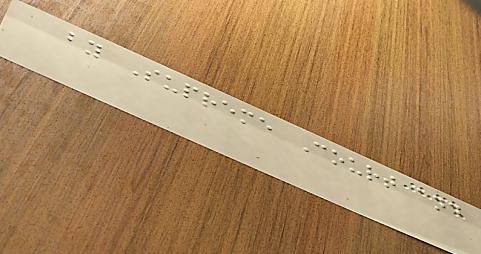by Supreme Court and
